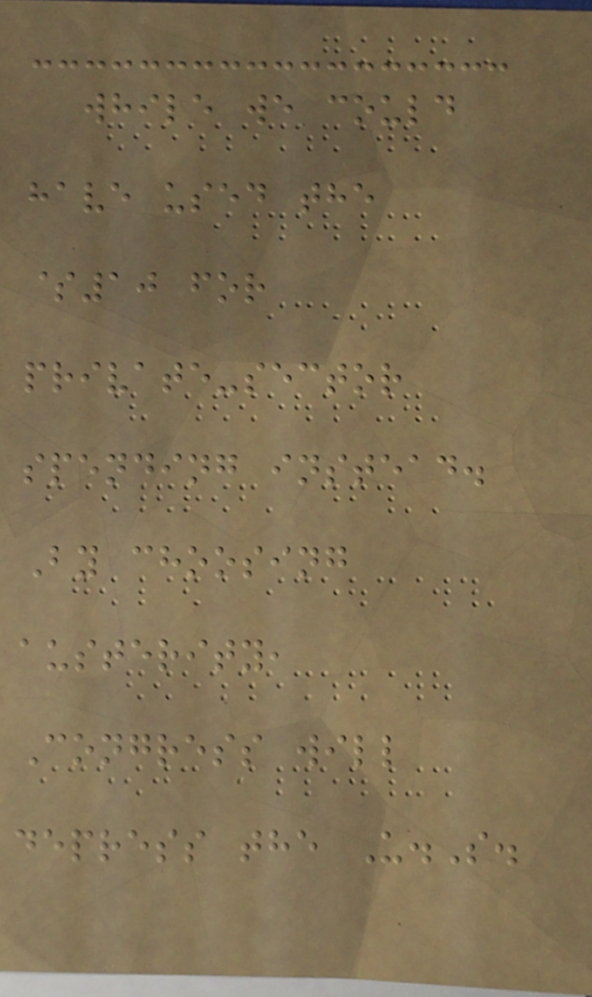while we could
have used the
$10 for
private-sector
spending instead.
By choosing
austerity,
Congress will
depress the U.S.
